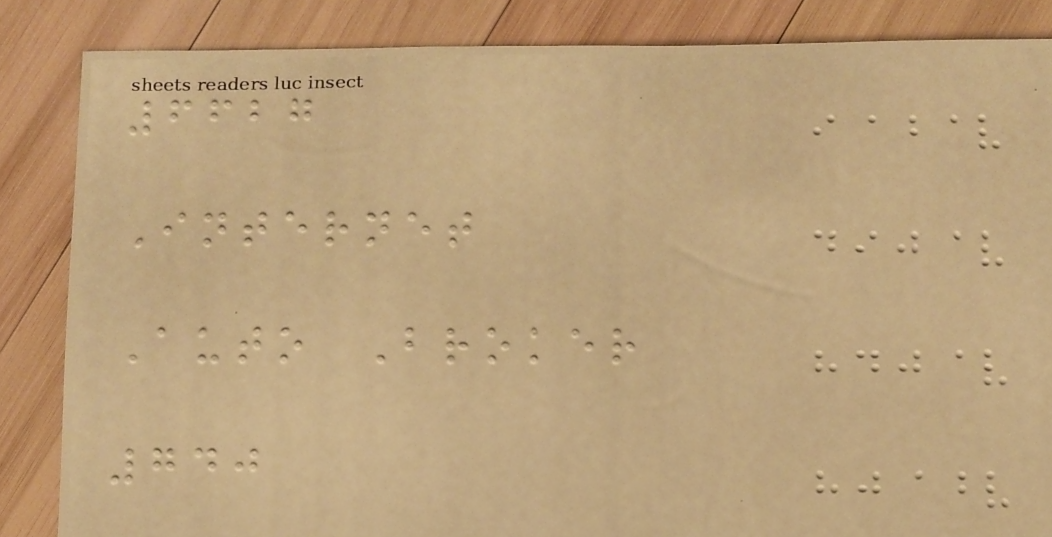6627
Internet
Auto Broker
740
